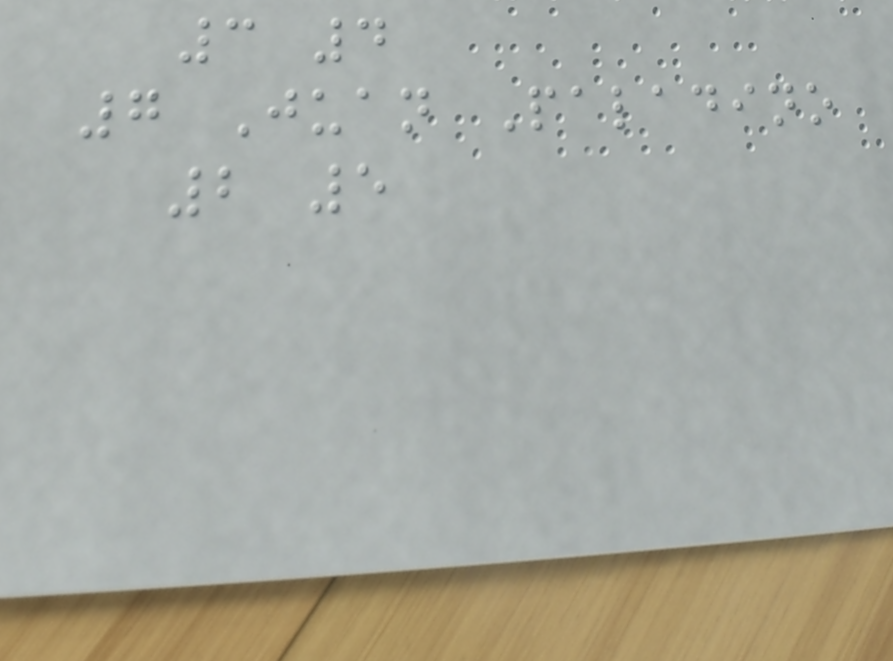3 4
7 Juan Paladino
2 5
